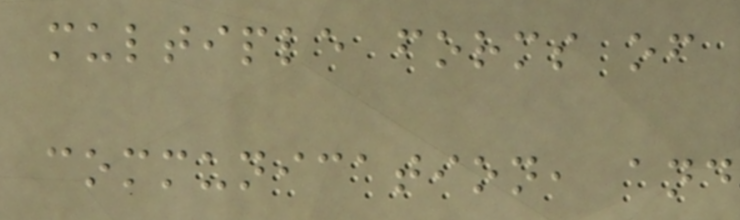multiple forms of
communication, and
